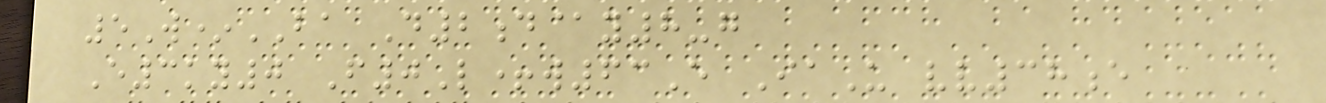5W*BA D2d@y8-g
E3ky0 F0L+w63E IaU vv38e
